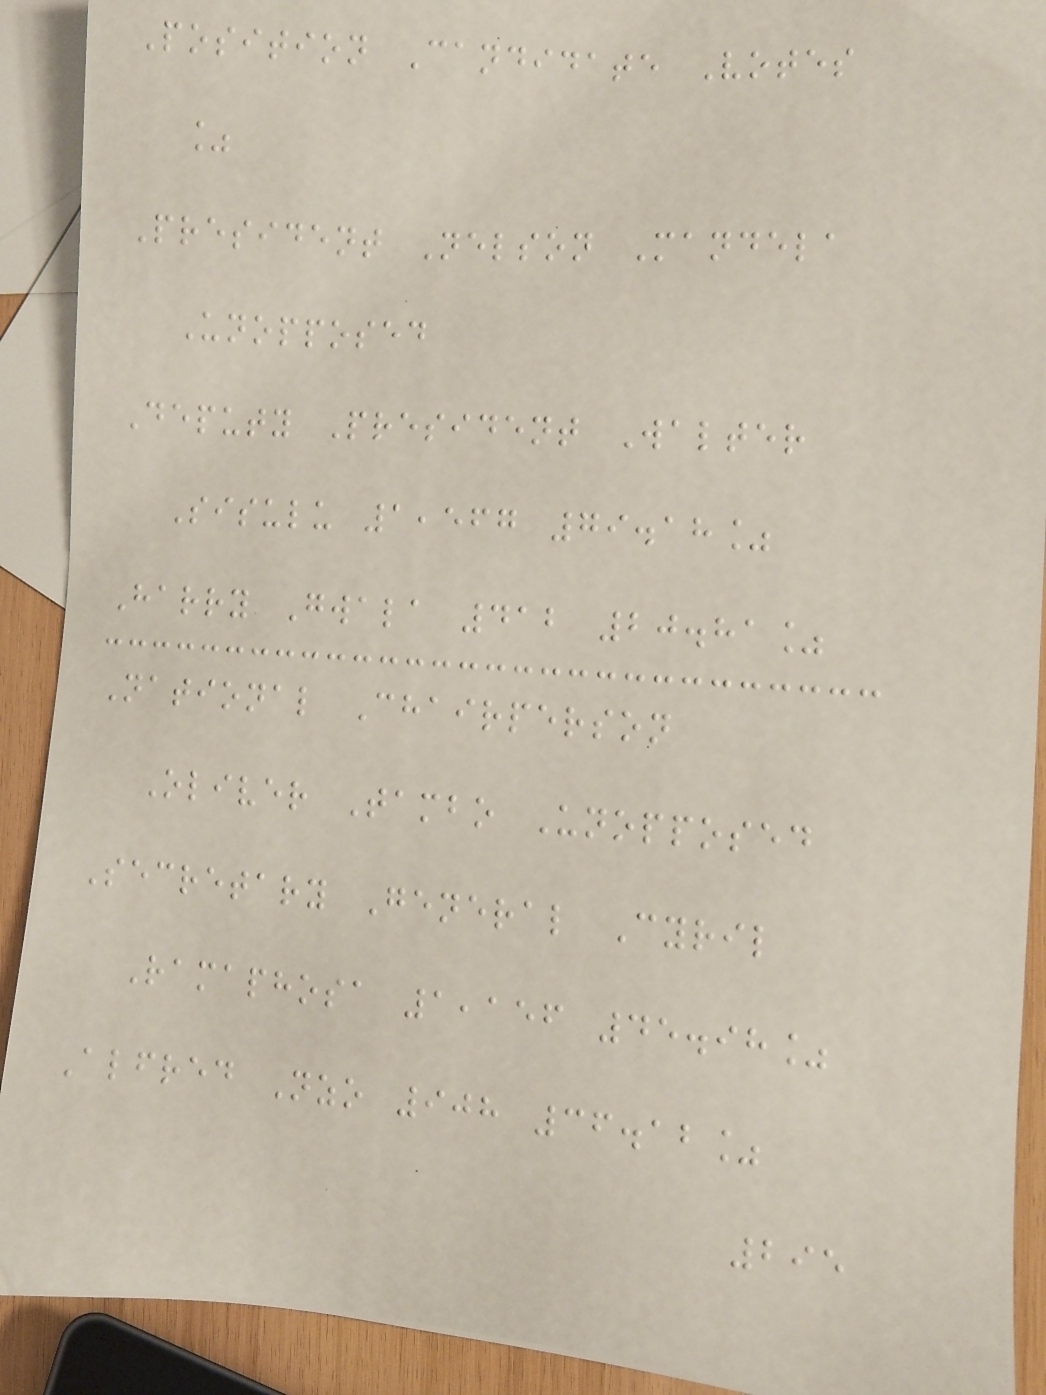Position Candidate Votes
%
President Nelson Mandela
Unopposed
Deputy President Walter
Sisulu 1,567 79.18%
Harry Gwala 412 20.81%
National Chairperson
Oliver Tambo Unopposed
Secretary General Cyril
Ramaphosa 1,156 45.98%
Alfred Nzo 908 36.12%
295
